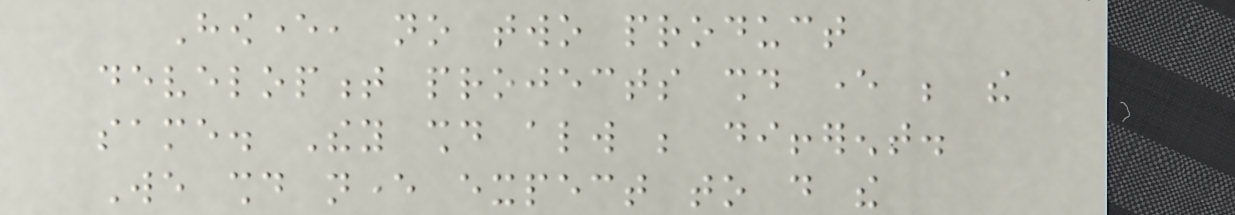However, no two product
development projects should ever be the
same. They should always be different.
We should never expect to do the
